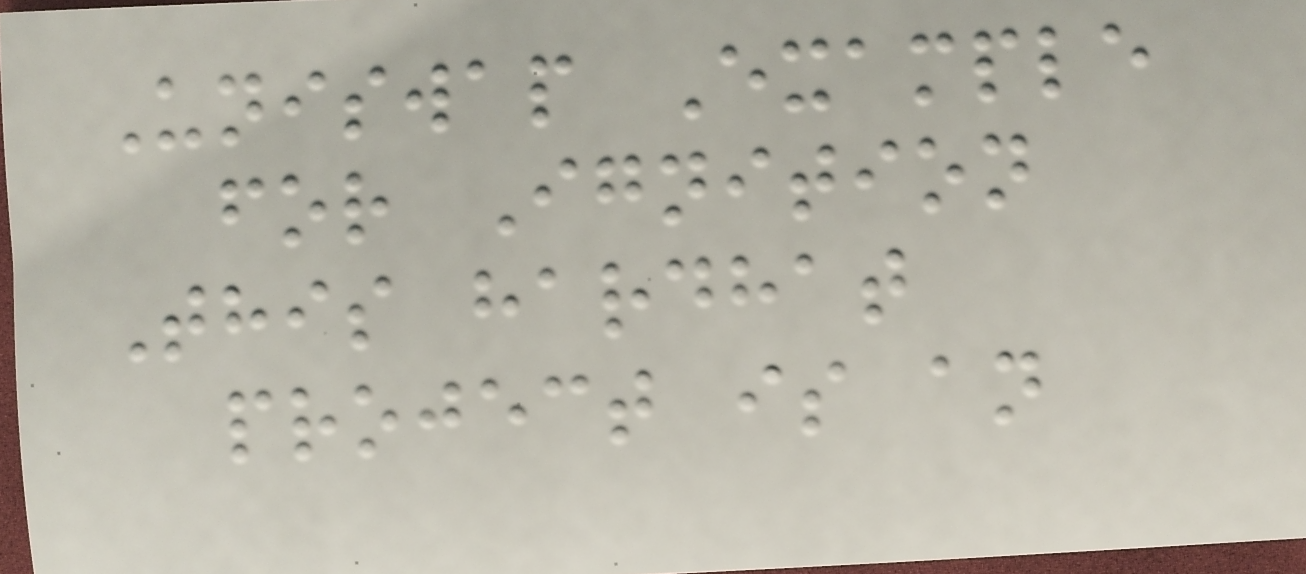Uniswap Example
for Ignition
This hardhat
project is an
